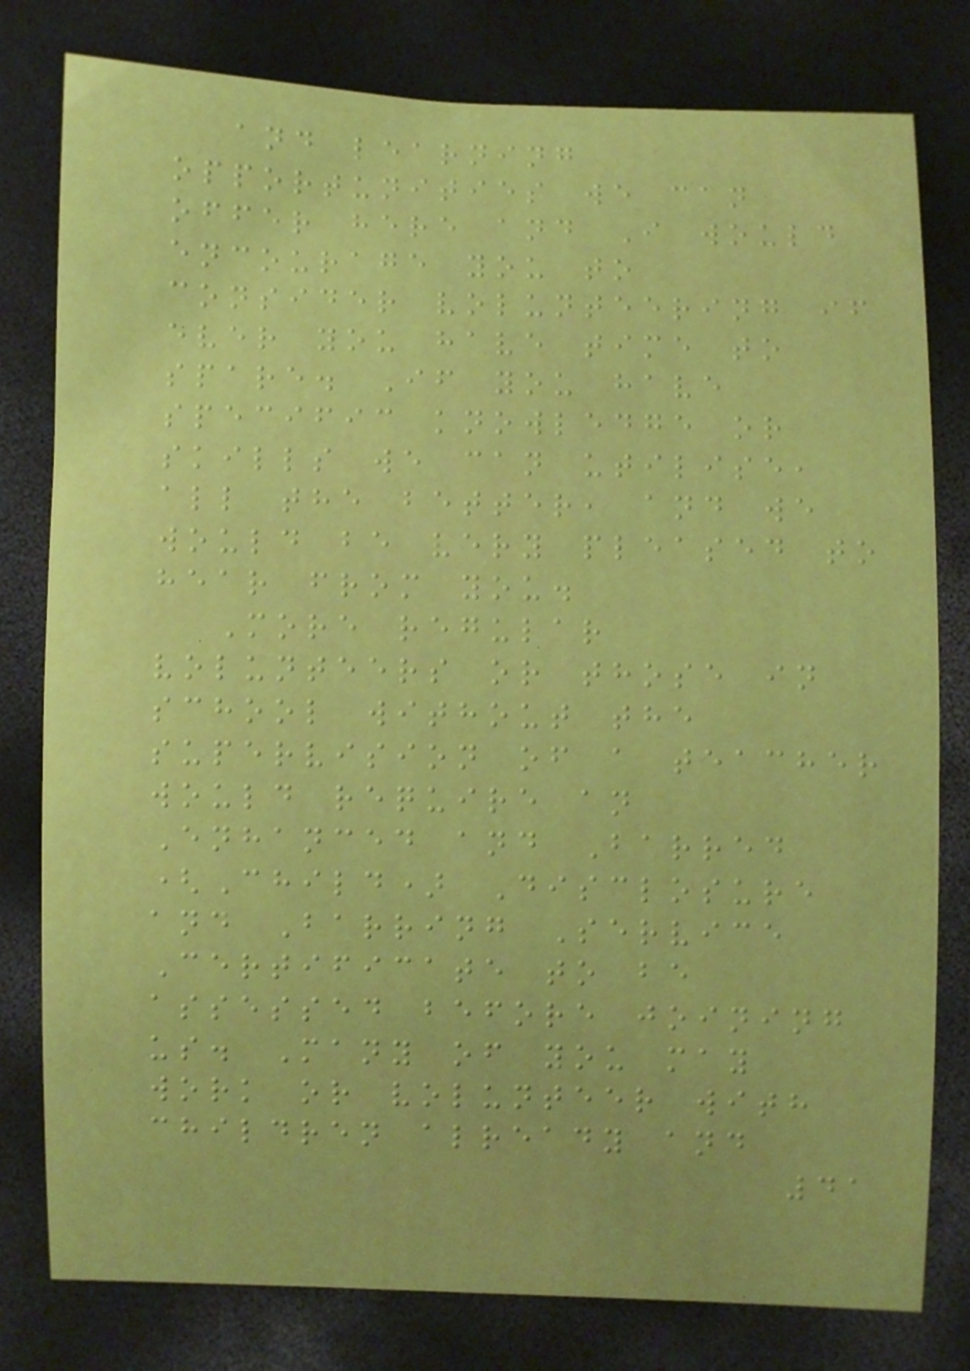and learning
opportunities we can
offer here and I would
encourage you to
consider volunteering if
ever you have time to
spare. If you have
specific knowledge or
skills we can utilise,
all the better, and we
would be very pleased to
hear from you.
More regular
volunteers or those in
school without the
supervision of a teacher
would require an
Enhanced and Barred
(Child) Disclosure
and Barring Service
Certificate to be
assessed before joining
us. Many of you may
work or volunteer with
children already and
41
